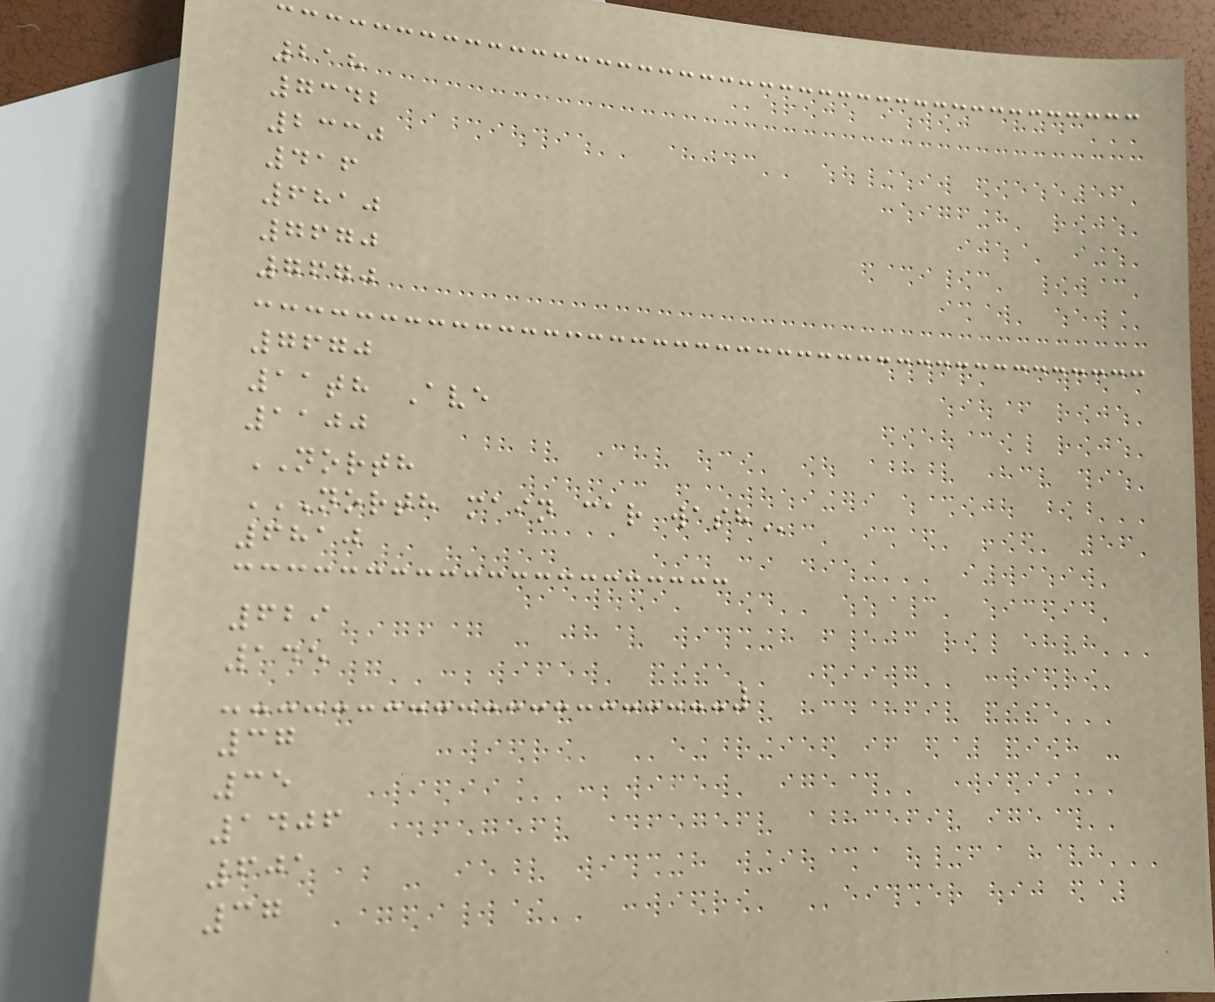218
7342
2330
416
6810
7670
7670
7670
11th Ave
1100
NORTH
NORTH MAIN CAR WASH
6810
629
145
37
35
1406
601
37
